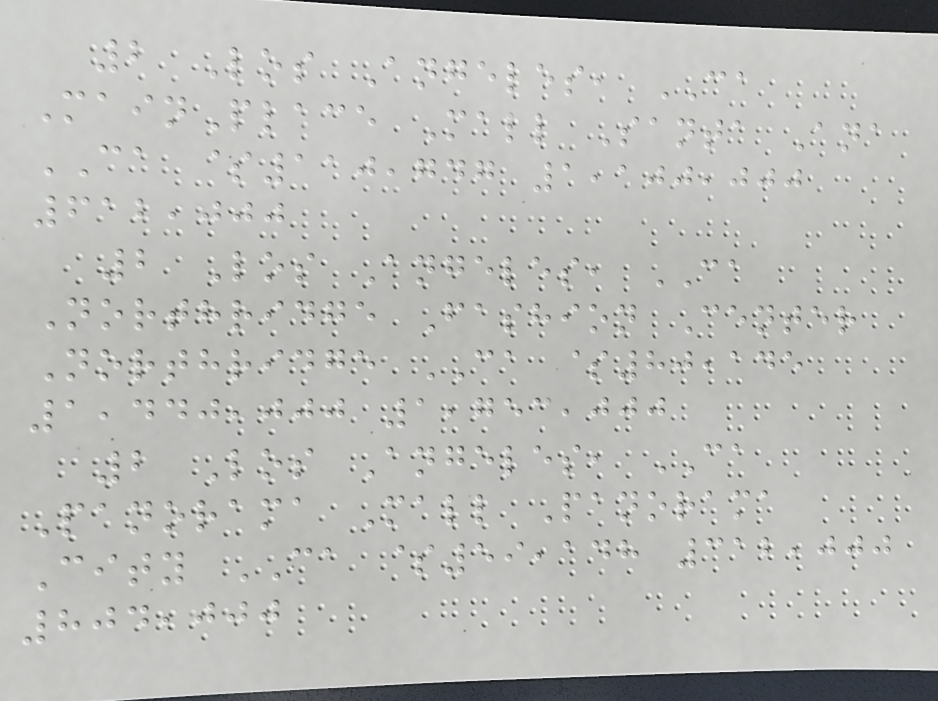2 Los Angeles, CA
MainPlace Mall Santa Ana
CA $110,747 1,100,000
612,000
2 Los Angeles, CA
Northridge Fashion Center
Northridge CA $80,145
1,440,000 1,753,000
2 Los Angeles, CA
Panorama Mall Panorama
City CA $59,148 312,000
804,000
